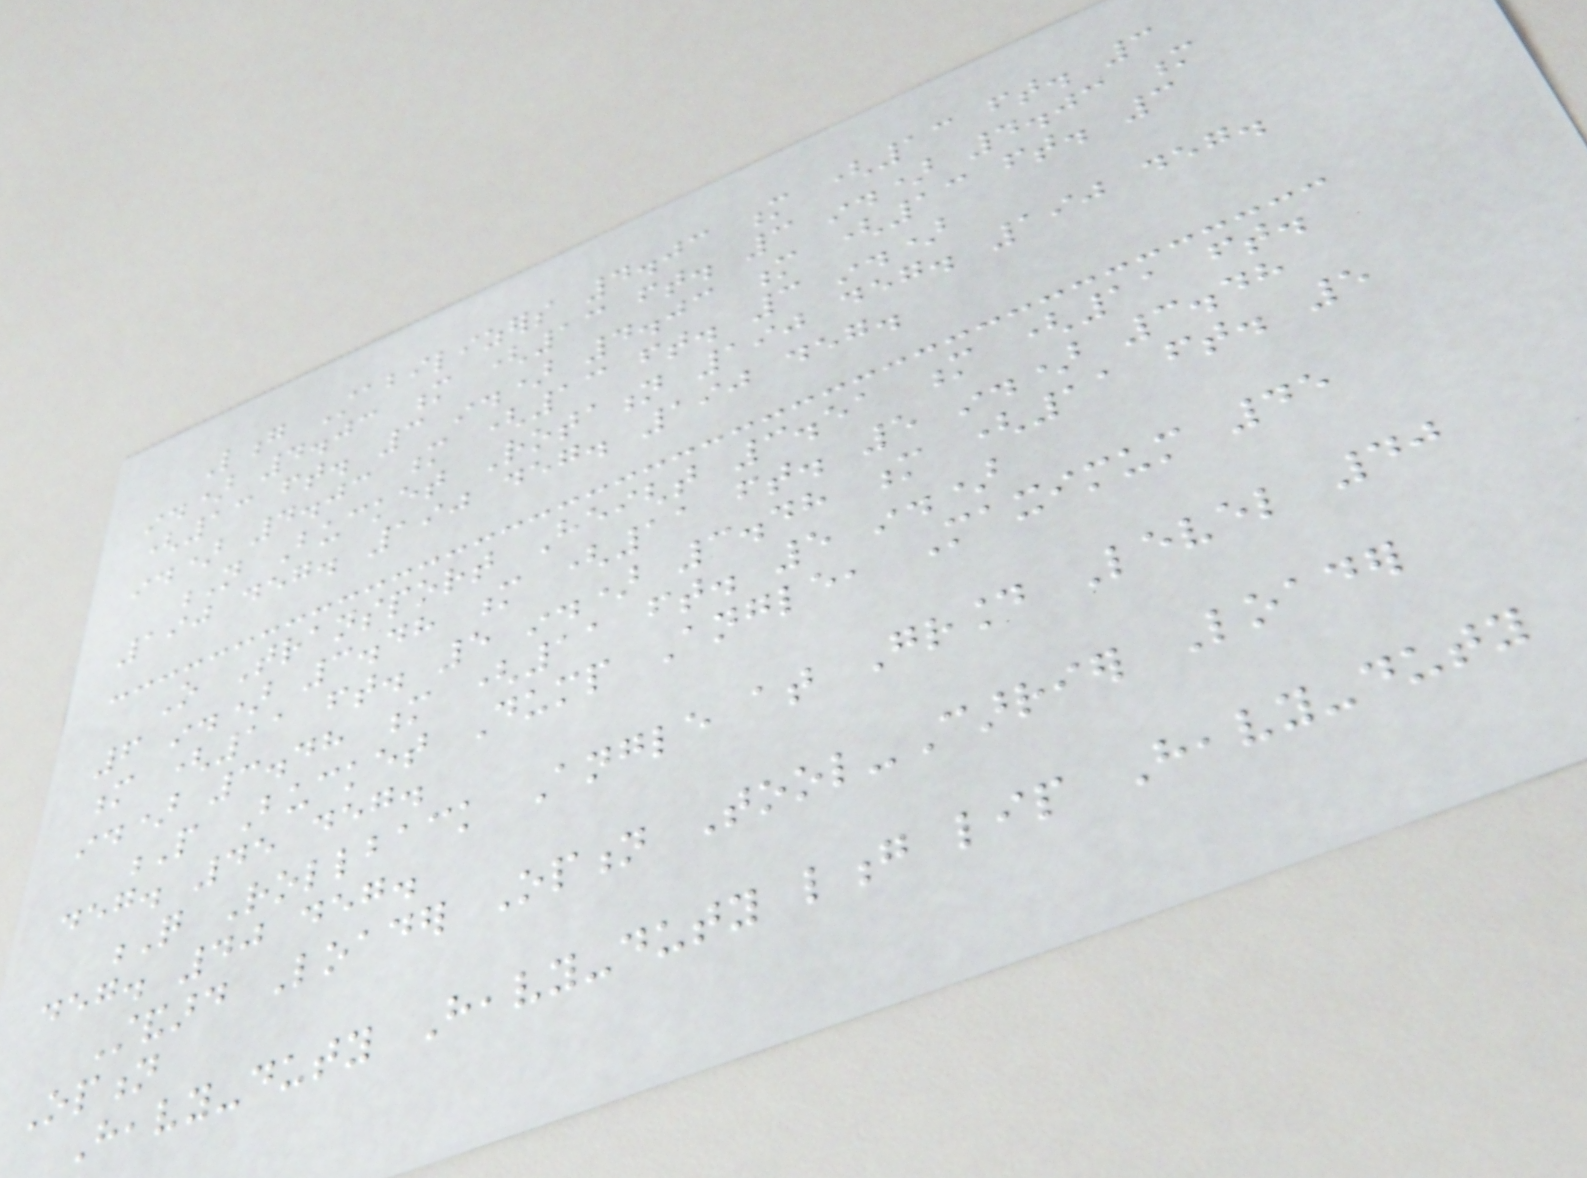Long Stabilizers 4.03 m (13 ft. 3
in.) 4.03 m (13 ft. 3 in.) 4.03 m
(13 ft. 3 in.) 4.03 m (13 ft. 3
in.) 4.03 m (13 ft. 3 in.)
N Bucket Rotation 190 deg. 190 deg.
190 deg. 190 deg. 190 deg.
O Transport Height 3.51 m (11 ft.
6 in.) 3.48 m (11 ft. 5 in.) 3.48
m (11 ft. 5 in.) 3.48 m (11 ft. 5
in.) 3.48 m (11 ft. 5 in.)
P Bucket Dump Angle, Maximum 45
deg. 45 deg.
Q Rollback Angle at Ground Level 40
deg. 40 deg.
Standard Loader Option Tool-Carrier Loader
Option
Heavy-duty Heavy-duty long lip Heavy-duty
